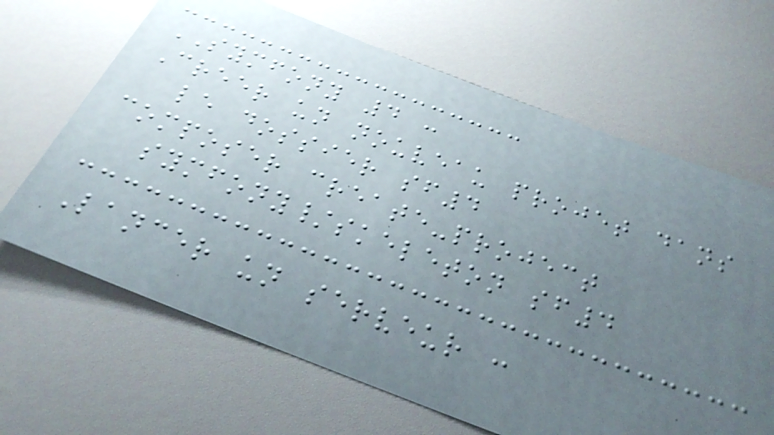SYMFONY 4 :
Creer un nouveau projet dans
le dossier sf4
composer create-project
symfony/skeleton sf4
Lancer un serveur :
